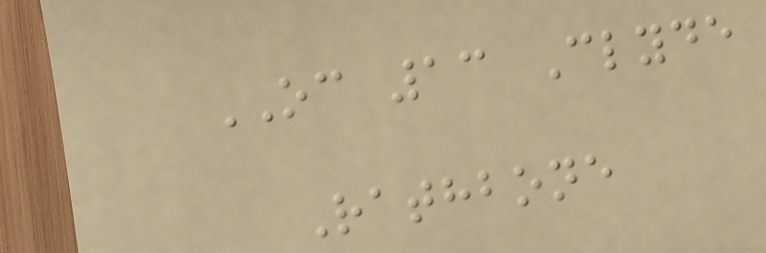OC 13 Clyde
Rathbone
